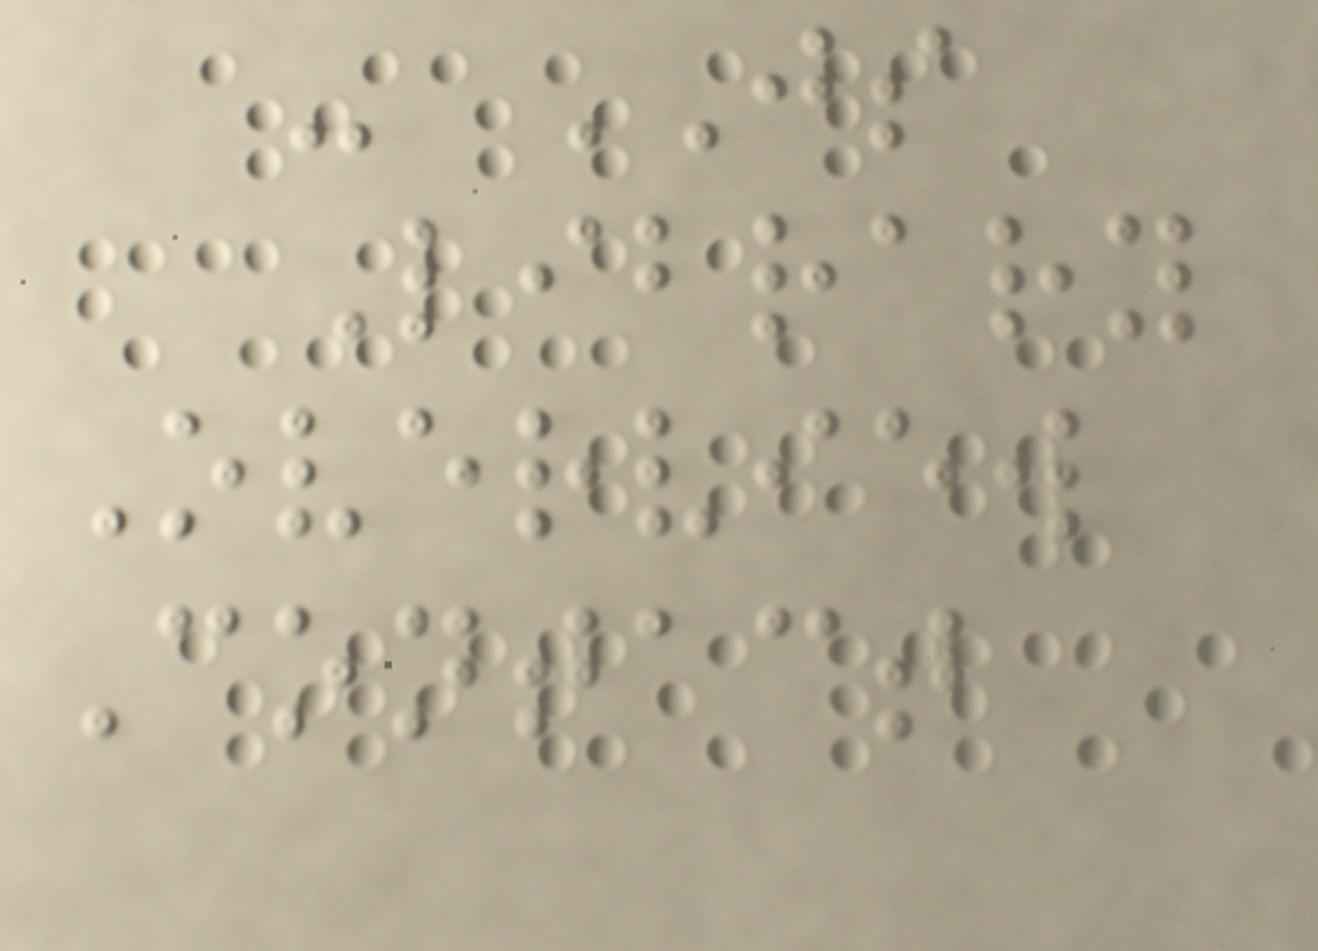- JS
Library
Overview
Contact
